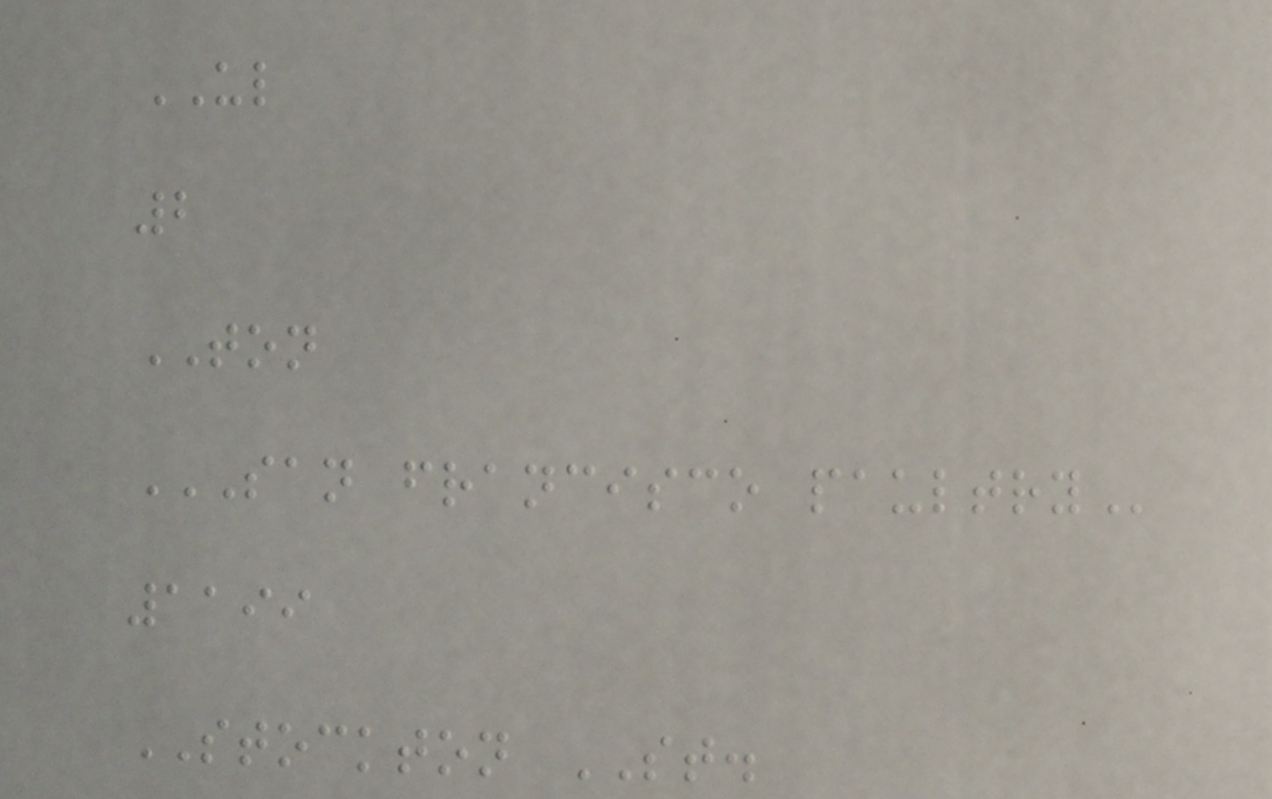UL
2
TON
SAN FRANCISCO PAULTRY
1199
STOCKTON ST.
